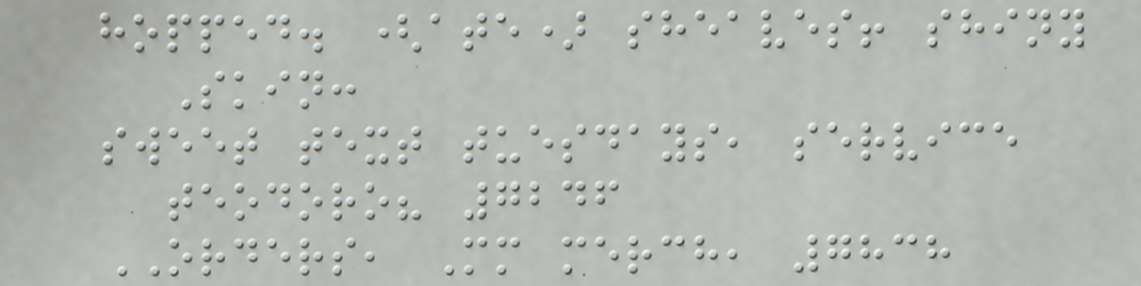hopped. (ate) sheaves! shiny
Skin:
sweet text tuesdays, service
teodoro? 7246
ORDERS, Mm merch, 7838
